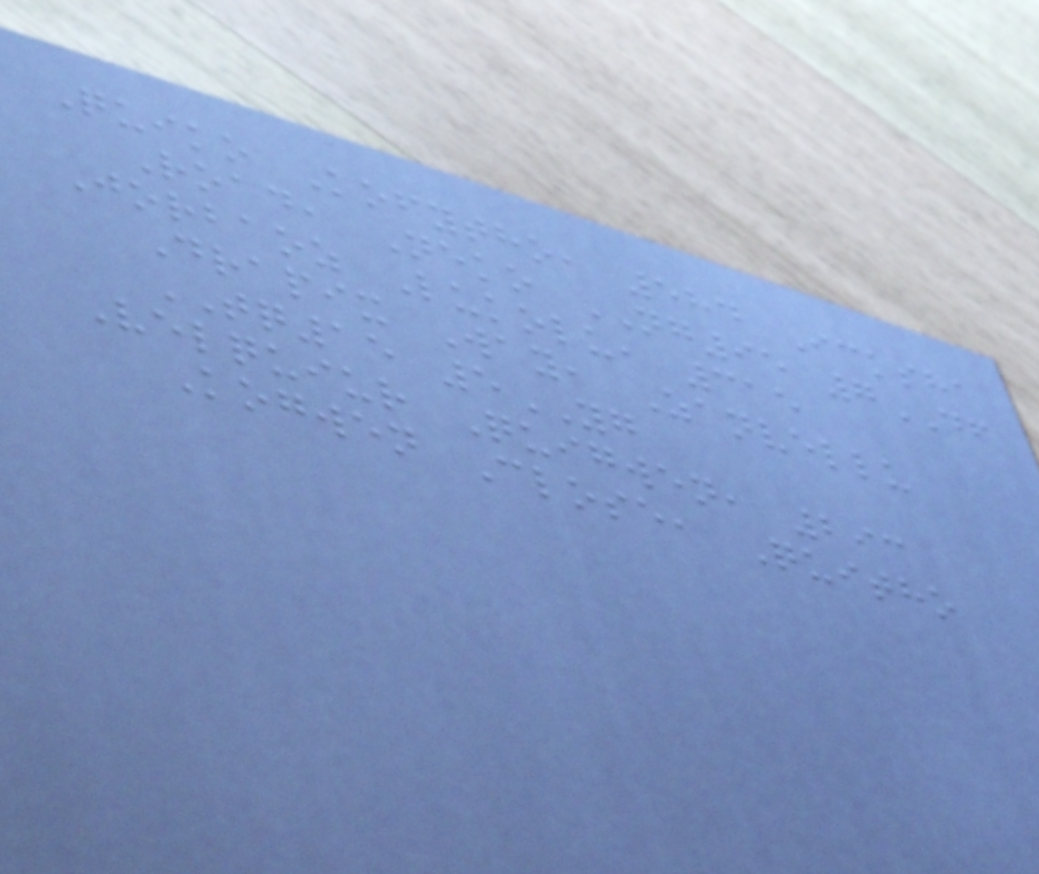Quiko Kofytho, 584 Icksha
Road, Neko NG95 7DF
Jorbaoz Lukolu, 315
Drapix Way, Zanvellu
TQ15 5YG
Velquiur Quigwen, 293
Kogwen Close, Quitho
